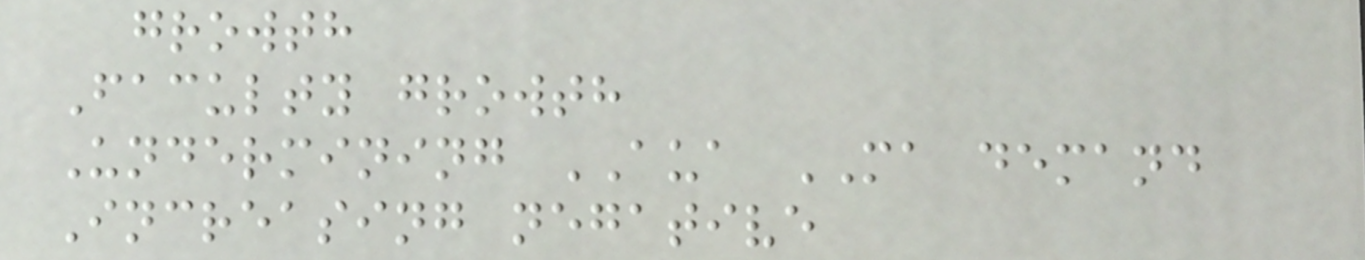growth
Faculty growth
Undermining AUA MA demand
Increasing negative
